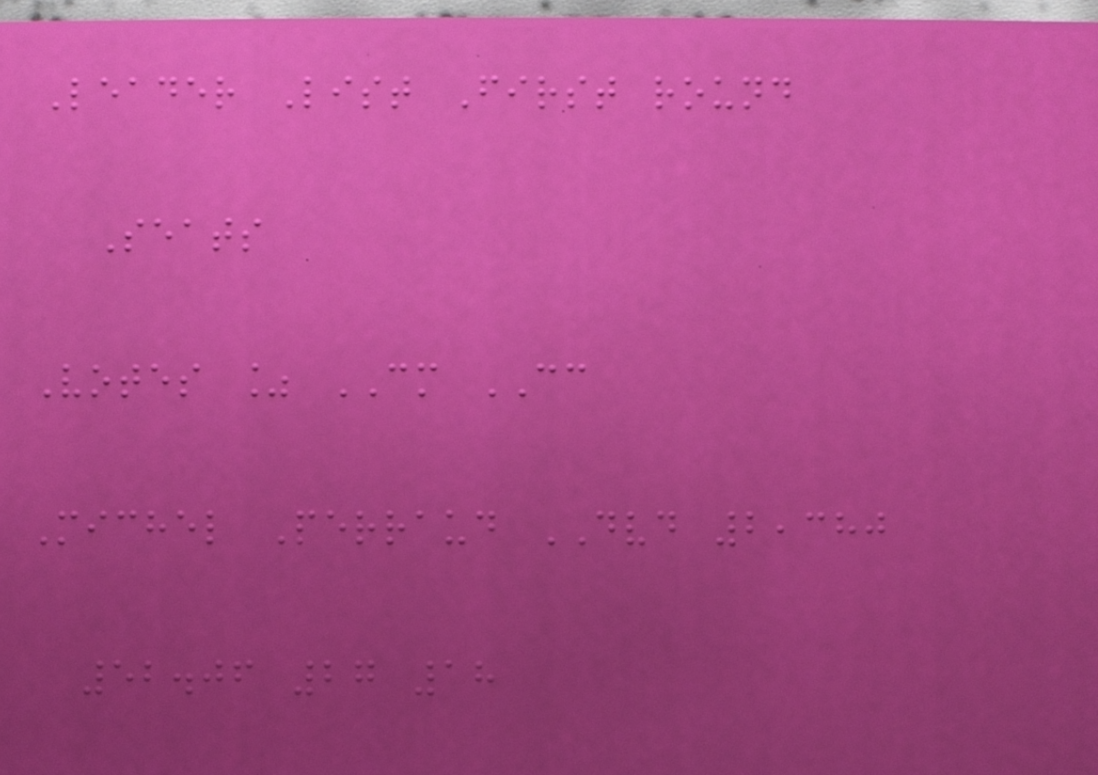Leader List First round
Seats
Votes % CM CC
Michel Perraud DVD 2,380
52.06 27 18
